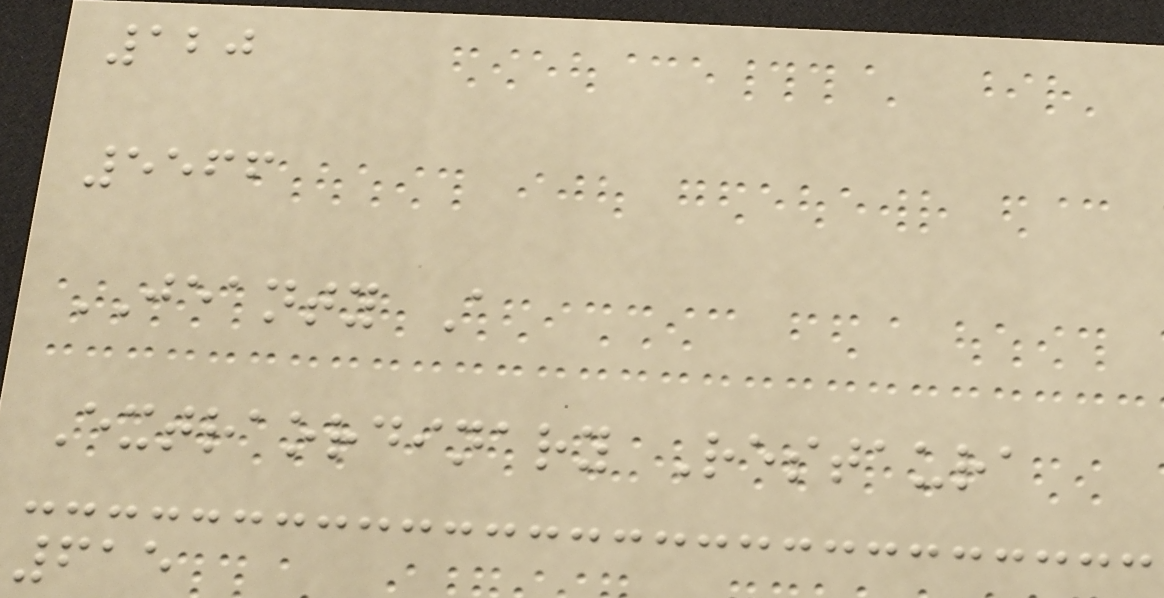120
5566
JEANTY A
Extraordinary Restaura
615
